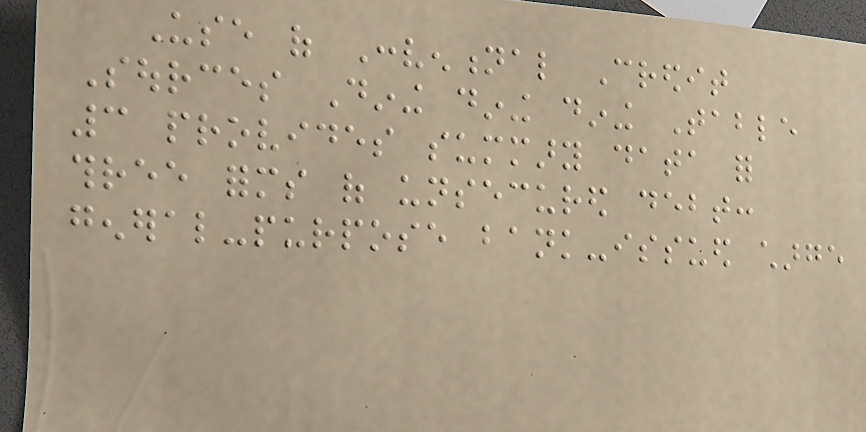Use of Conventional Credit
Sources Dining dining dining Table
3 provides summary data for
three forms of unsecured debt:
general-purpose bank-issued charge
